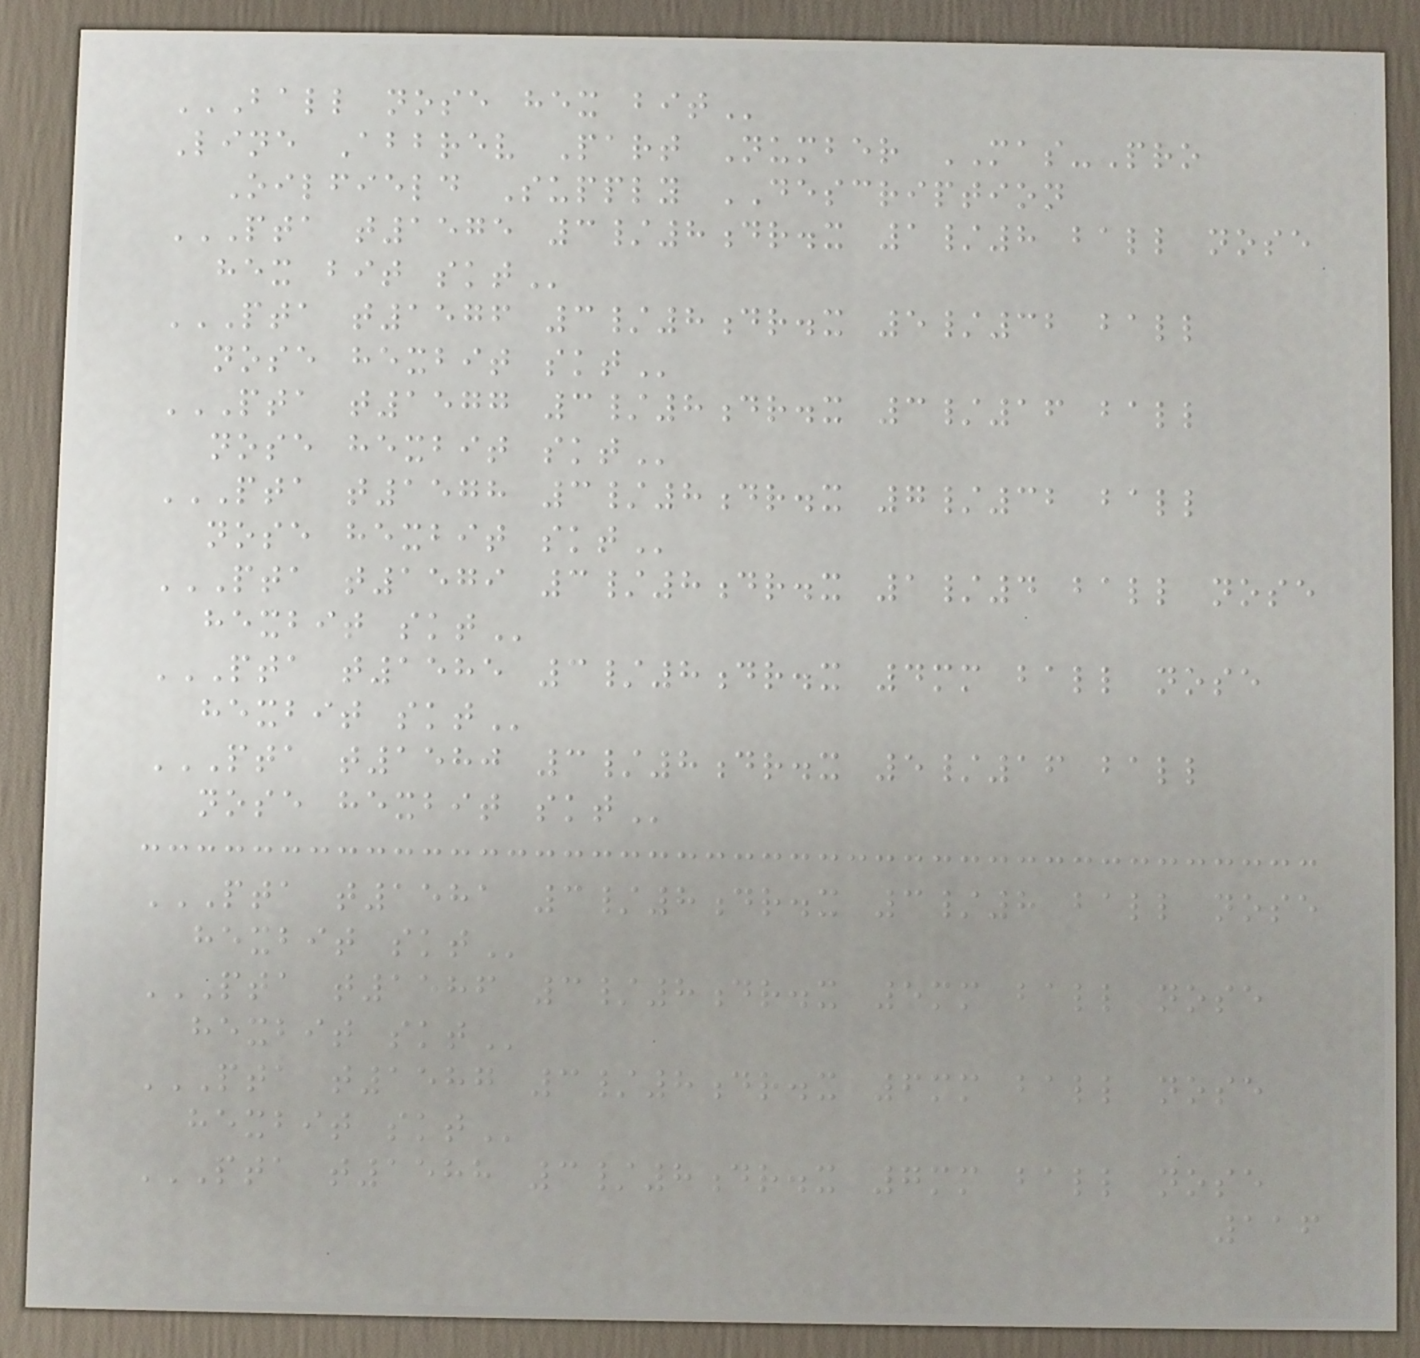BALL NOSE HEX BIT
Line Abbrev Part Number MAS-Pro
Oilfield Supply DESCRIPTION
PTA T1575 3/8DR.X 1/8 BALL NOSE
HEX BIT SKT
PTA T1576 3/8DR.X 5/32 BALL
NOSE HEXBIT SKT
PTA T1577 3/8DR.X 3/16 BALL
NOSE HEXBIT SKT
PTA T1578 3/8DR.X 7/32 BALL
NOSE HEXBIT SKT
PTA T1579 3/8DR.X 1/4 BALL NOSE
HEXBIT SKT
PTA T1585 3/8DR.X 4MM BALL NOSE
HEXBIT SKT
PTA T1580 3/8DR.X 5/16 BALL
NOSE HEXBIT SKT
PTA T1581 3/8DR.X 3/8 BALL NOSE
HEXBIT SKT
PTA T1586 3/8DR.X 5MM BALL NOSE
HEXBIT SKT
PTA T1587 3/8DR.X 6MM BALL NOSE
HEXBIT SKT
PTA T1588 3/8DR.X 7MM BALL NOSE
116
